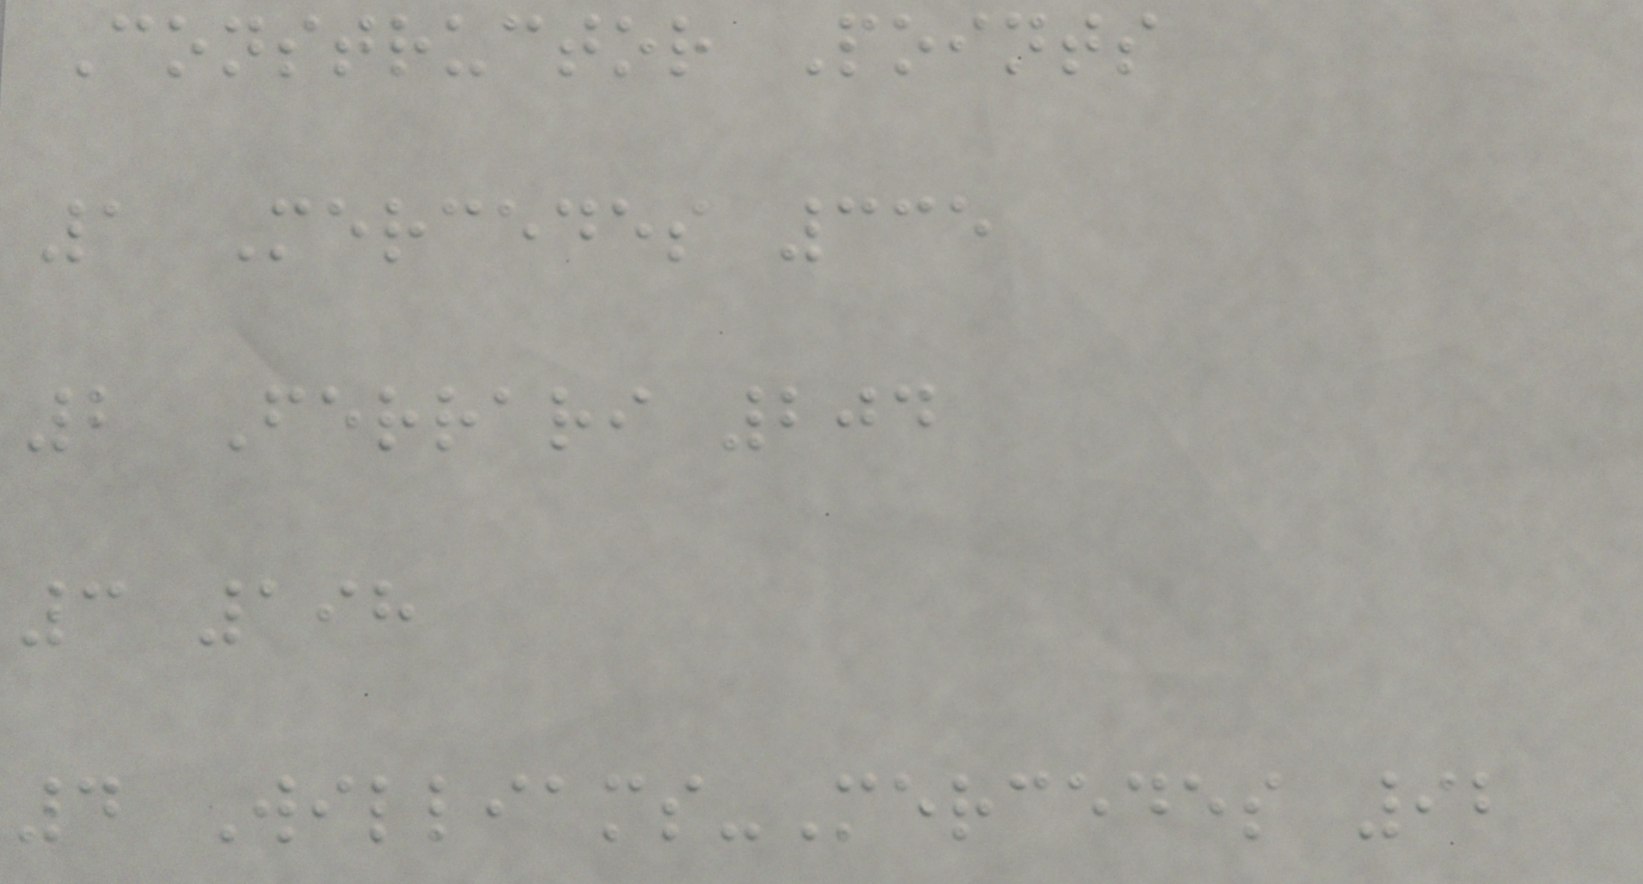Constructor Points
1 Mercedes 335
2 Ferrari 204
3 198
4 Williams-Mercedes 92
